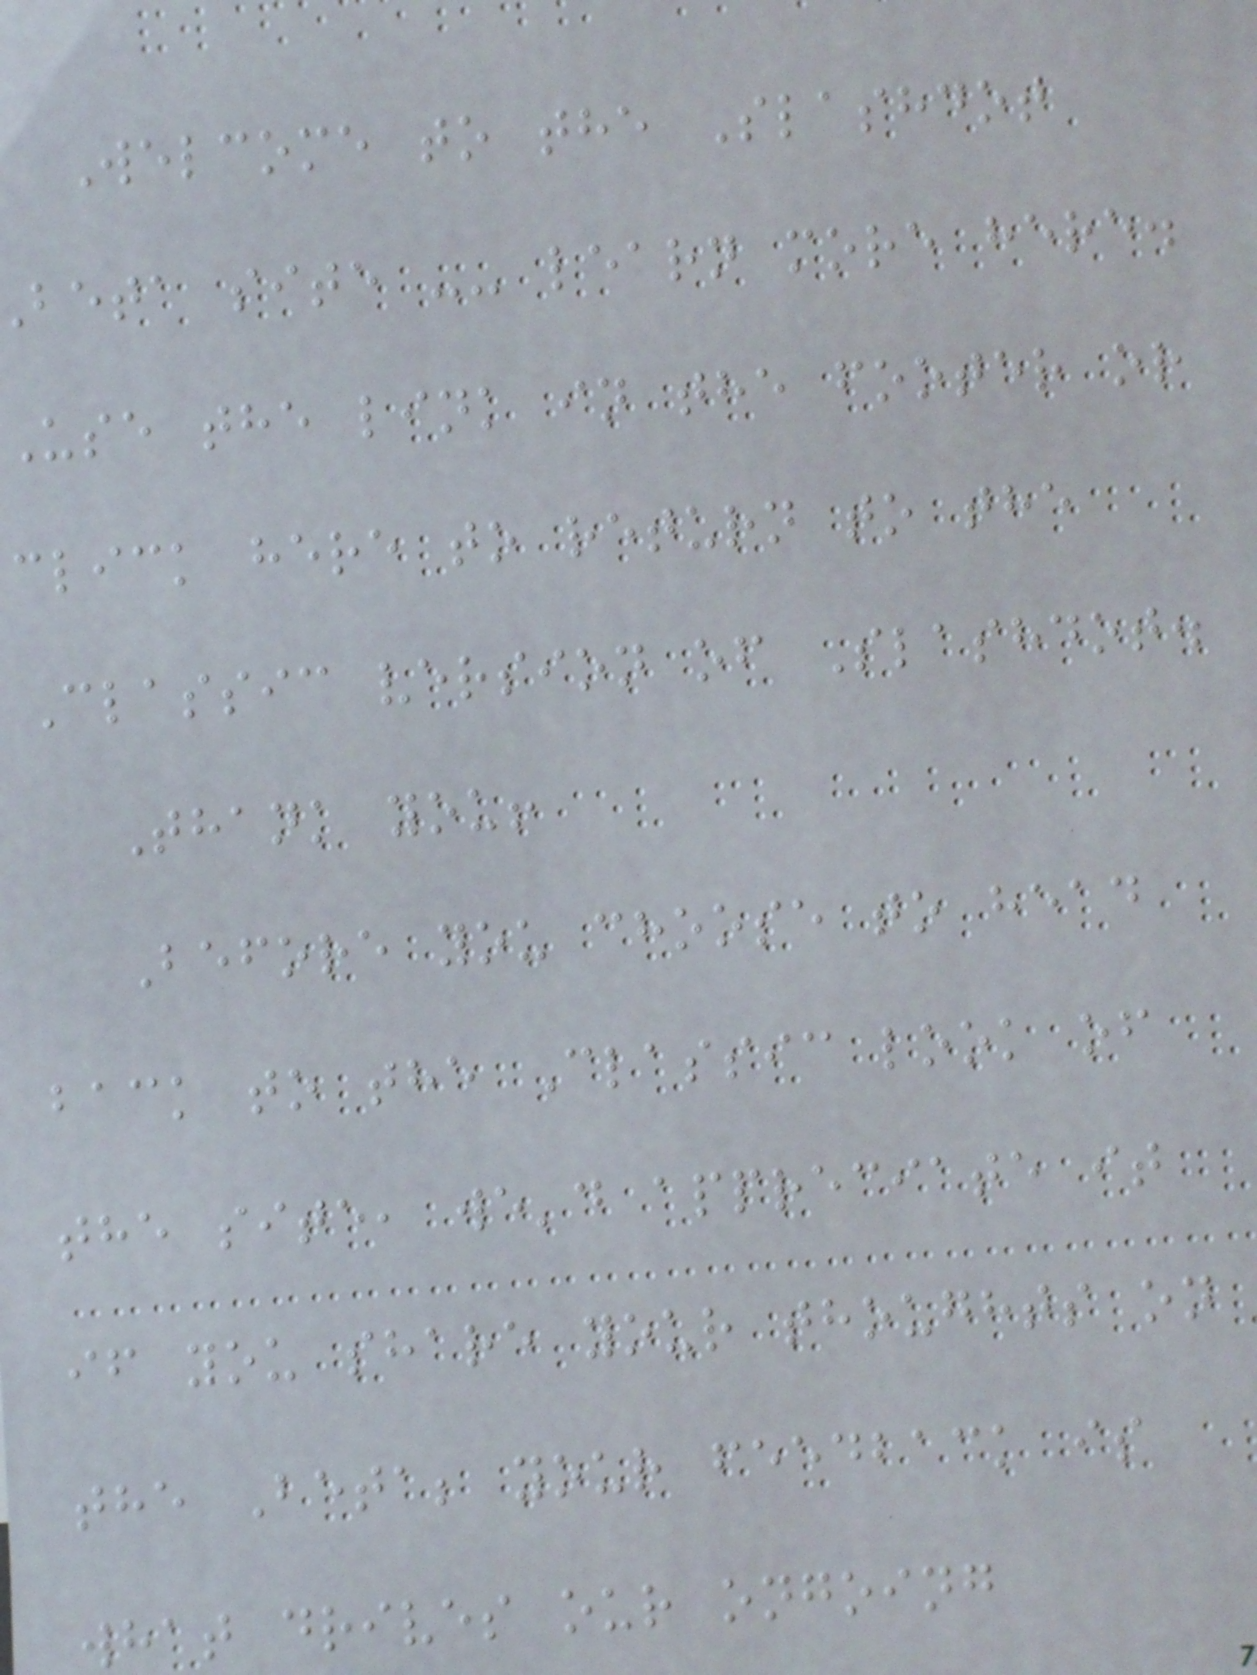Welcome to the Slashdot
beta site -- learn more here.
Use the link in the footer or
click here to return to the
Classic version of Slashdot.
Thank you!
Before you choose to head
back to the Classic look of
the site, we'd appreciate it
if you share your thoughts on
the Beta; your feedback is
what drives our ongoing
